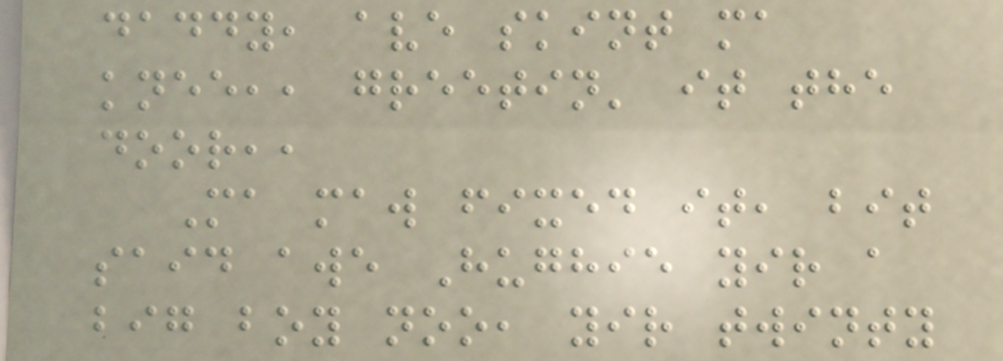daddy, ave skint ma
knee,, greetin' it the
door,,
Ma maw fixed it, bit
said awe Hughie yir a
big boy noo, yir twinty
